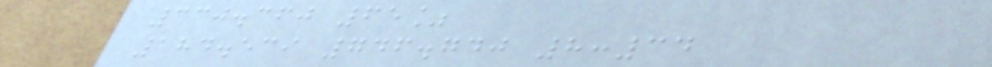330.360 65%
184.539 746.740 8:34
